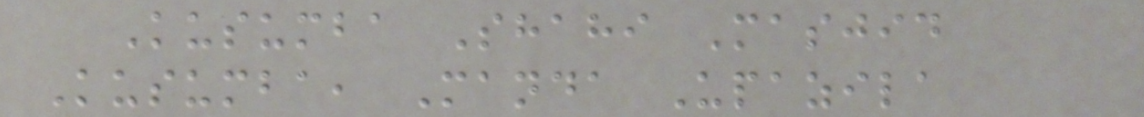Kusumba Shahi Masjid
Kusumba, Manda Upazila
